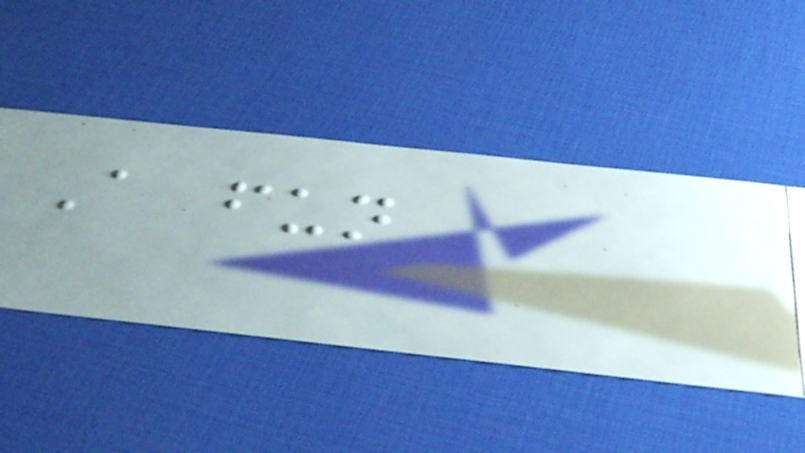A fun
